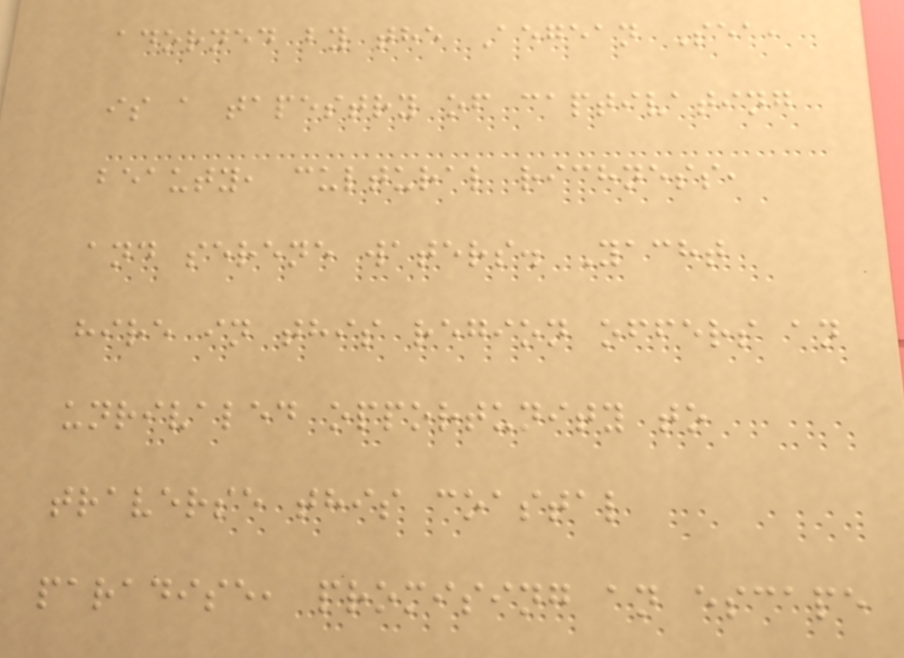adorned by the Aegean Sea,
is a tapestry of captivating
beauty, cultural richness,
and serene waters. Yacht
hire in this region offers an
unrivaled opportunity to
traverse this coastal
paradise, promising an escape
